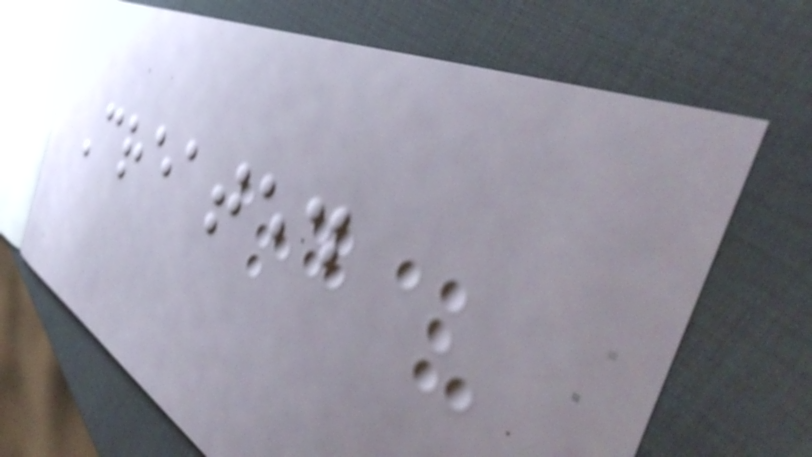Created
